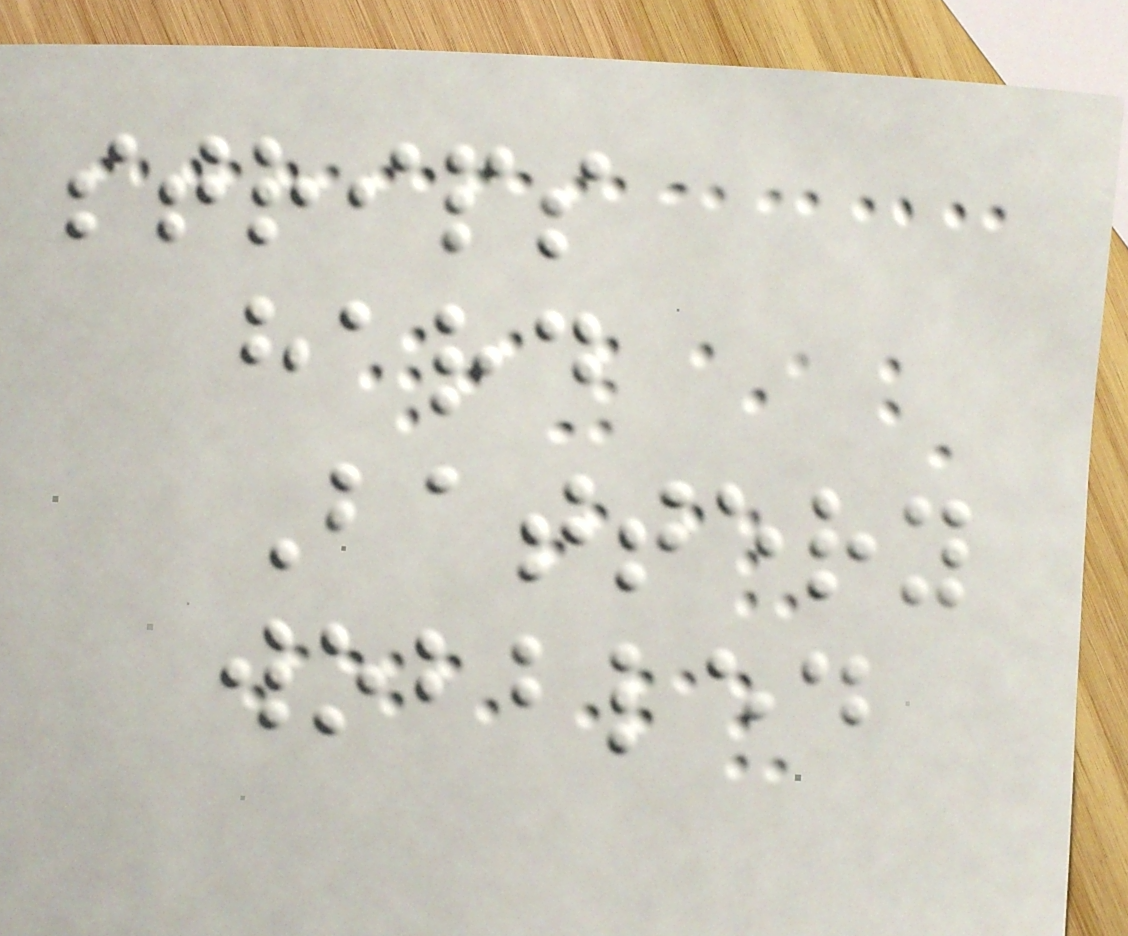strips
hard
Battery
wobbled
